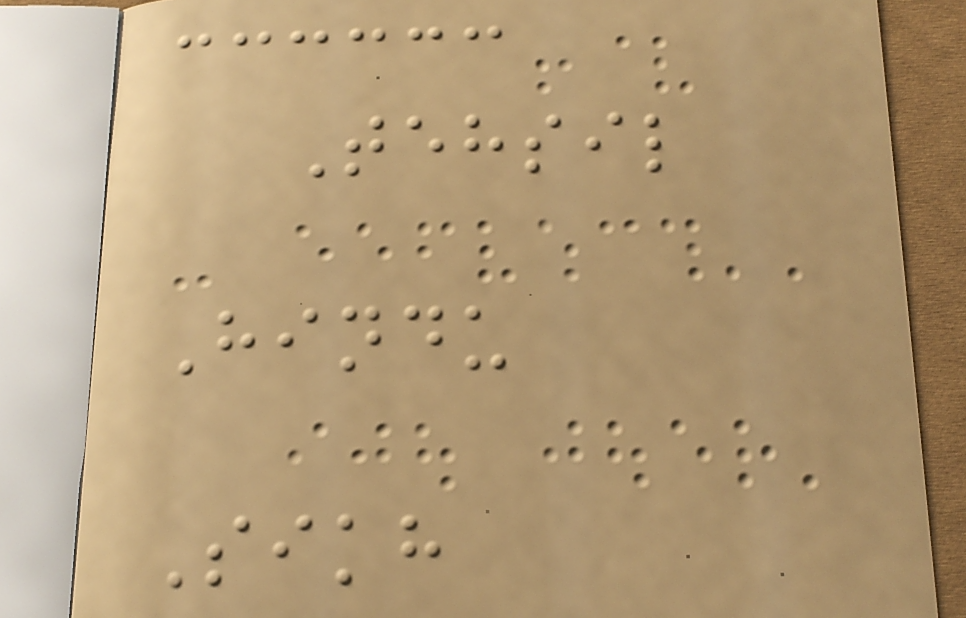Tehsil
Hindu
Sikh
